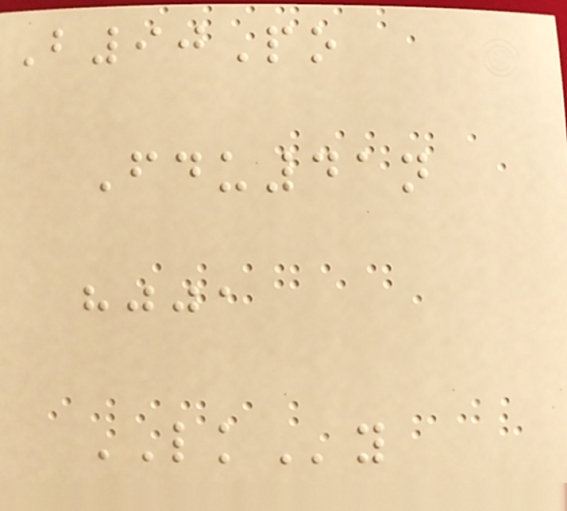B90Po
Fdu41n
hjja
LKy
